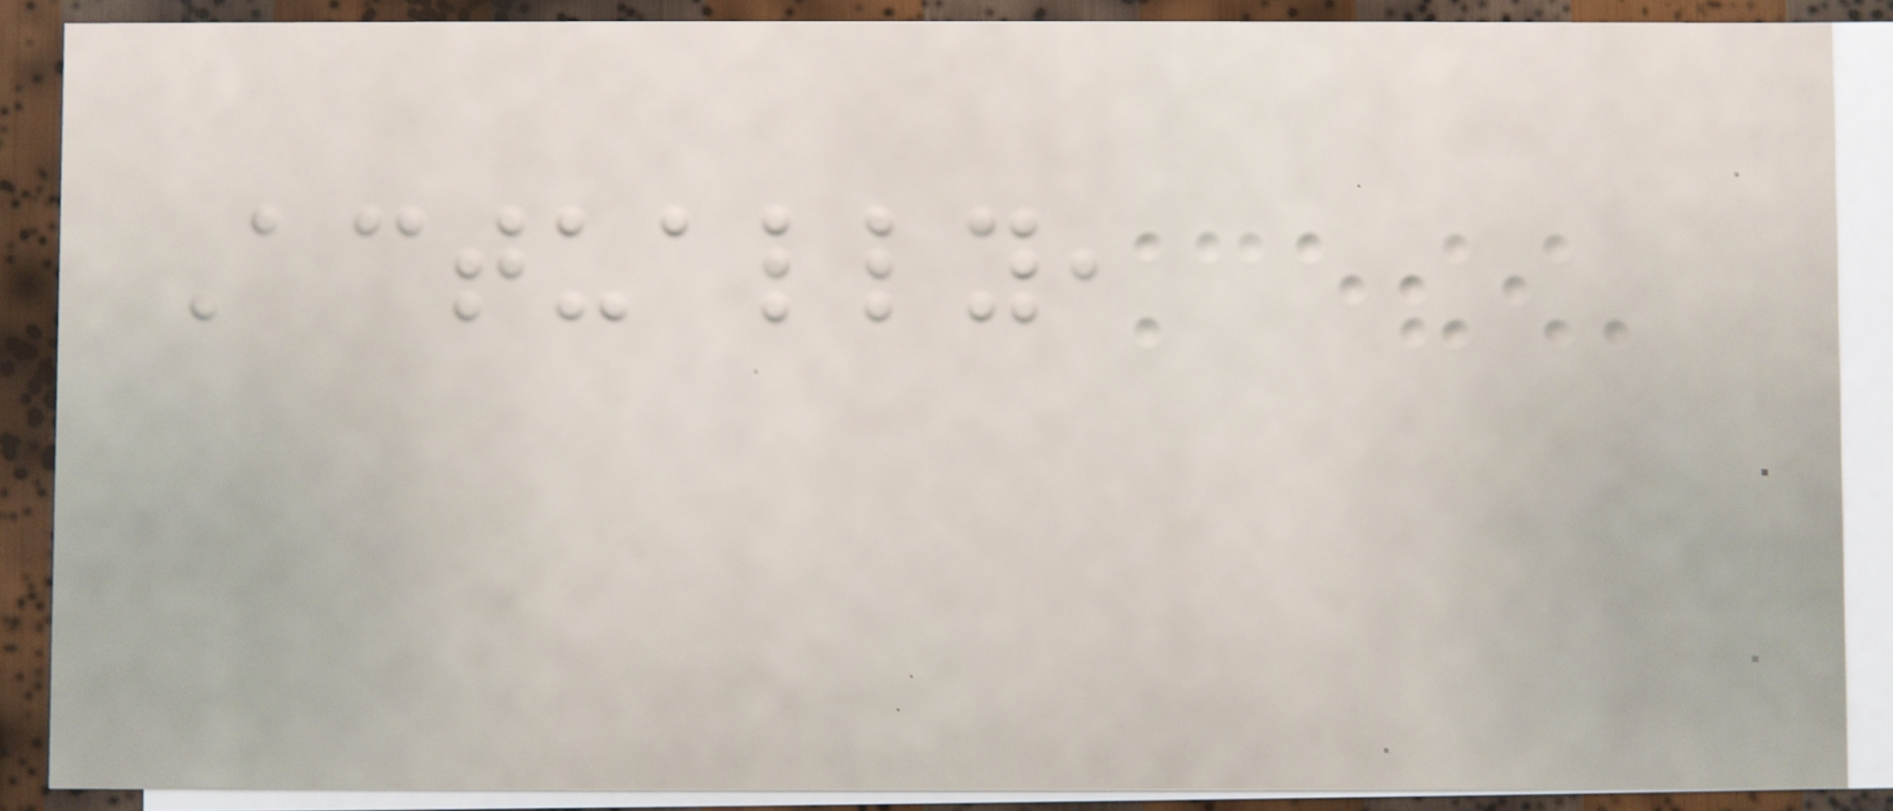Actually,
